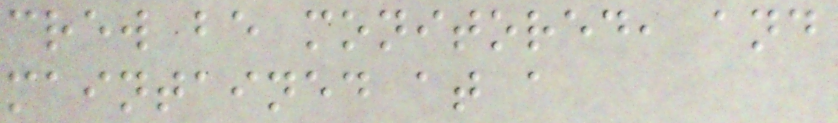crew be monitored, and
maintained at a
